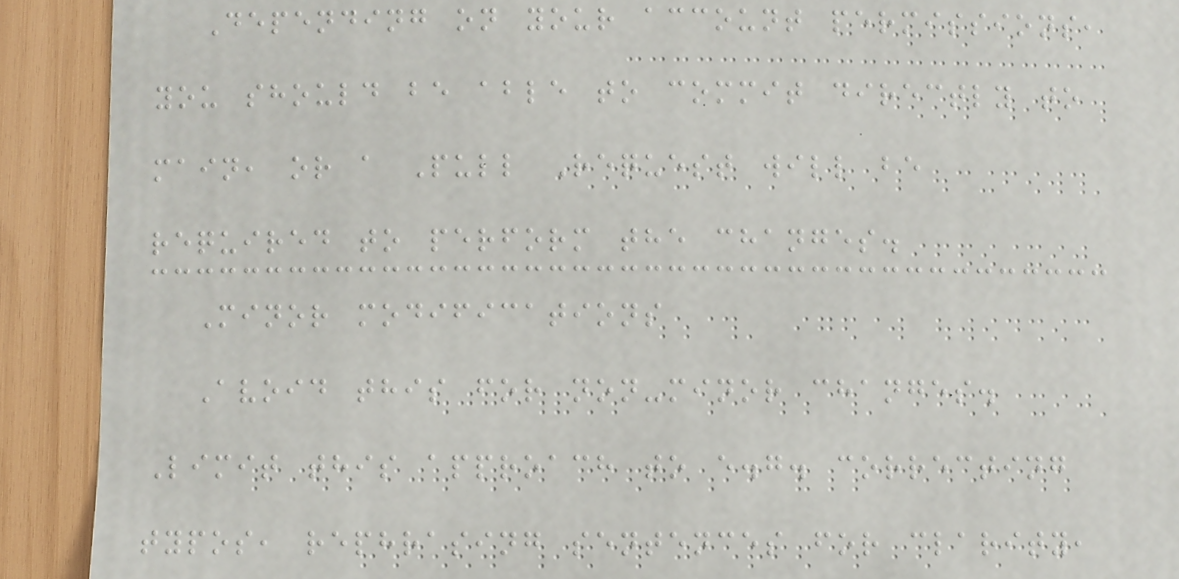Depending on your account permissions,
you should be able to commit directly to
main, or a Pull Request will be
required to perform the changes.
Minor modifications
Avoid this for non-minor changes.
Limit this approach to e.g. correcting
typos, rephrasing sentences for clarity,
